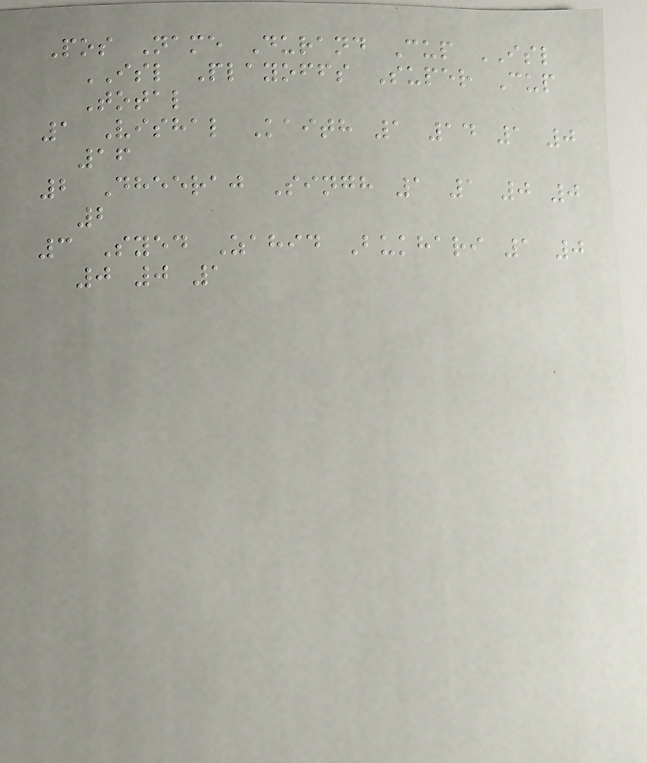Pos Name Durand Cup ISL
ISL Playoffs Super Cup
Total
1 Vishal Kaith 1 14 1 0
16
2 Dheeraj Singh 1 1 0 0
2
3 Syed Zahid Bukhari 1 0
0 0 1
